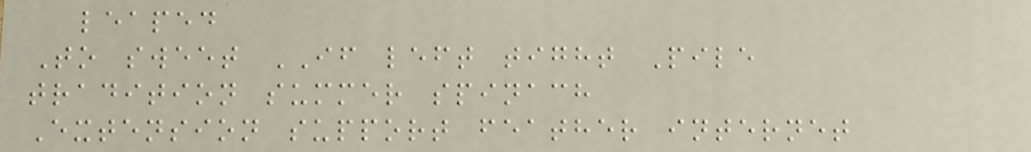leaped
To sweet IF left tight Pile
tradition summer spinach
Extension support feather internet
